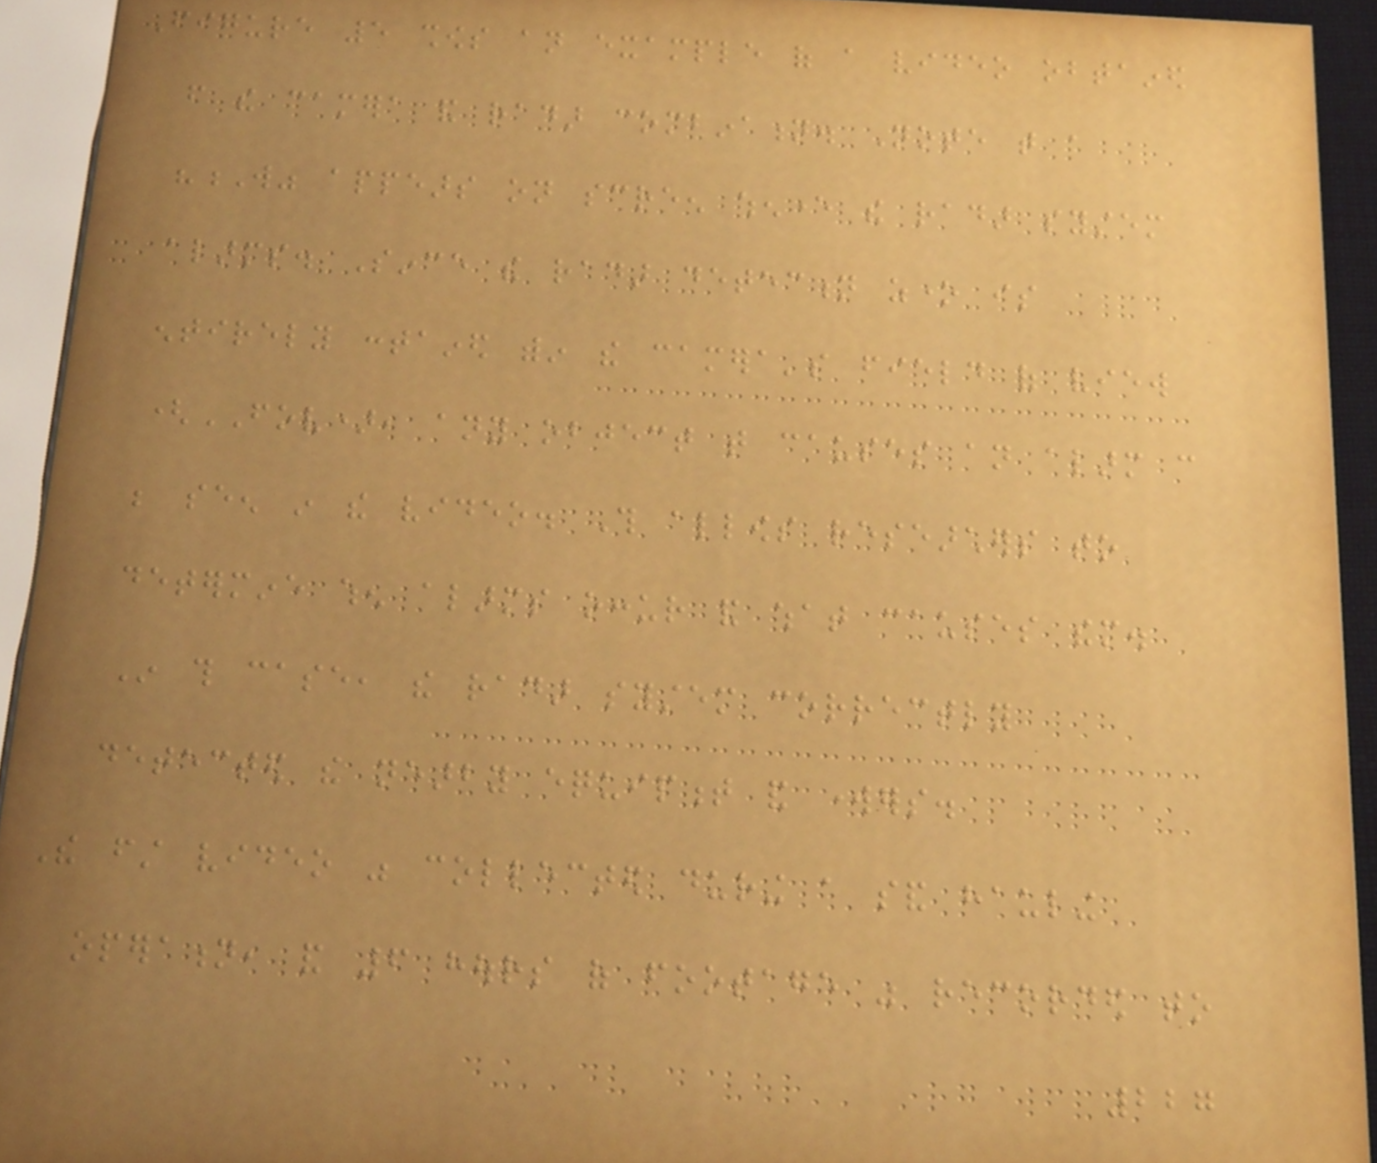Figure 5 shows an example of a video obtained
from the camera and radar combination. Note that a
"W" appears on screen whenever the radar system
alarms. Since the radar detection zone is
entirely contained within the camera's field of view
(FOV), any object that causes an alarm can
be seen in the video. This allows researchers to
determine when alarms occur and what causes them.
In this case, the radar system correctly
detected the nearby equipment and workers.
The first video was collected during a sand hauling
operation, and 6 hours of footage was recorded to
227
